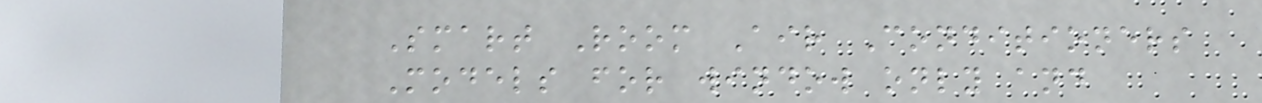Smart Room Air Conditioners
Models for window only and
